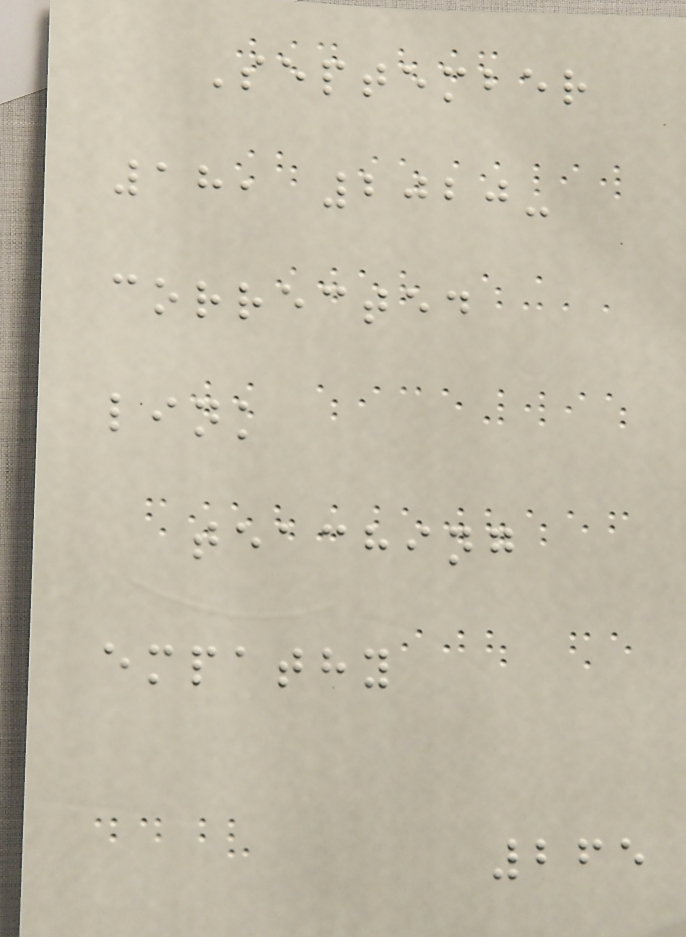September
18, 2020-
corrected
link
teaching
empathy
265
